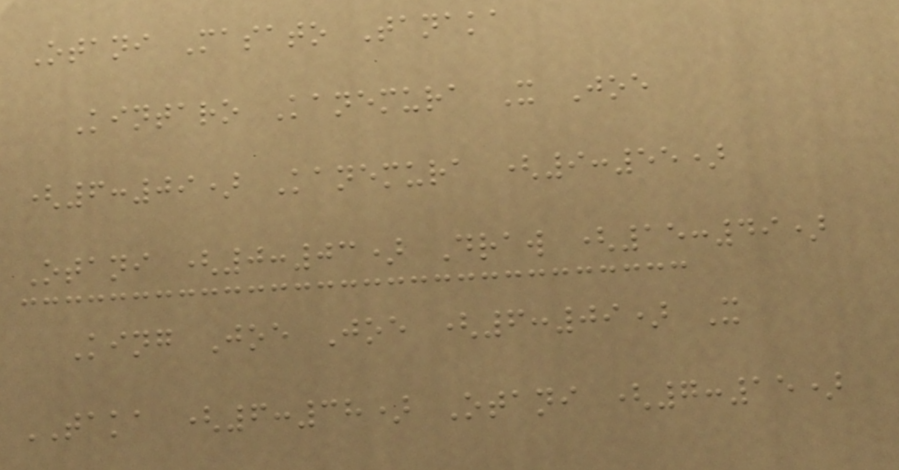Otani Masato Tanaka
Kintaro Kanemura X Joe
(6:09) Kanemura (9:55)
Otani (0:03) Draw (15:49)
King Joe Joe (6:09) X
TAKA (6:38) Otani (7:15)
